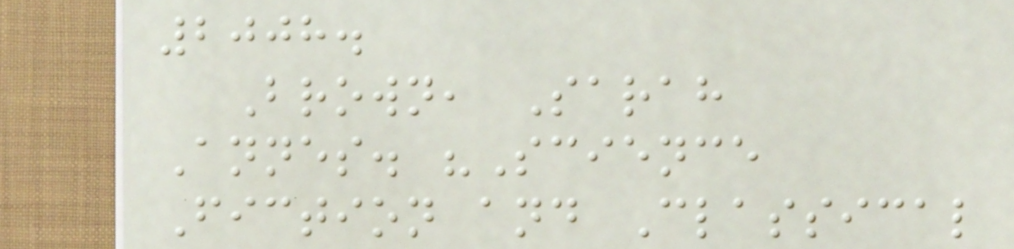2008.
Brown, Sarah
Annes. "Science
Fiction and Classical
